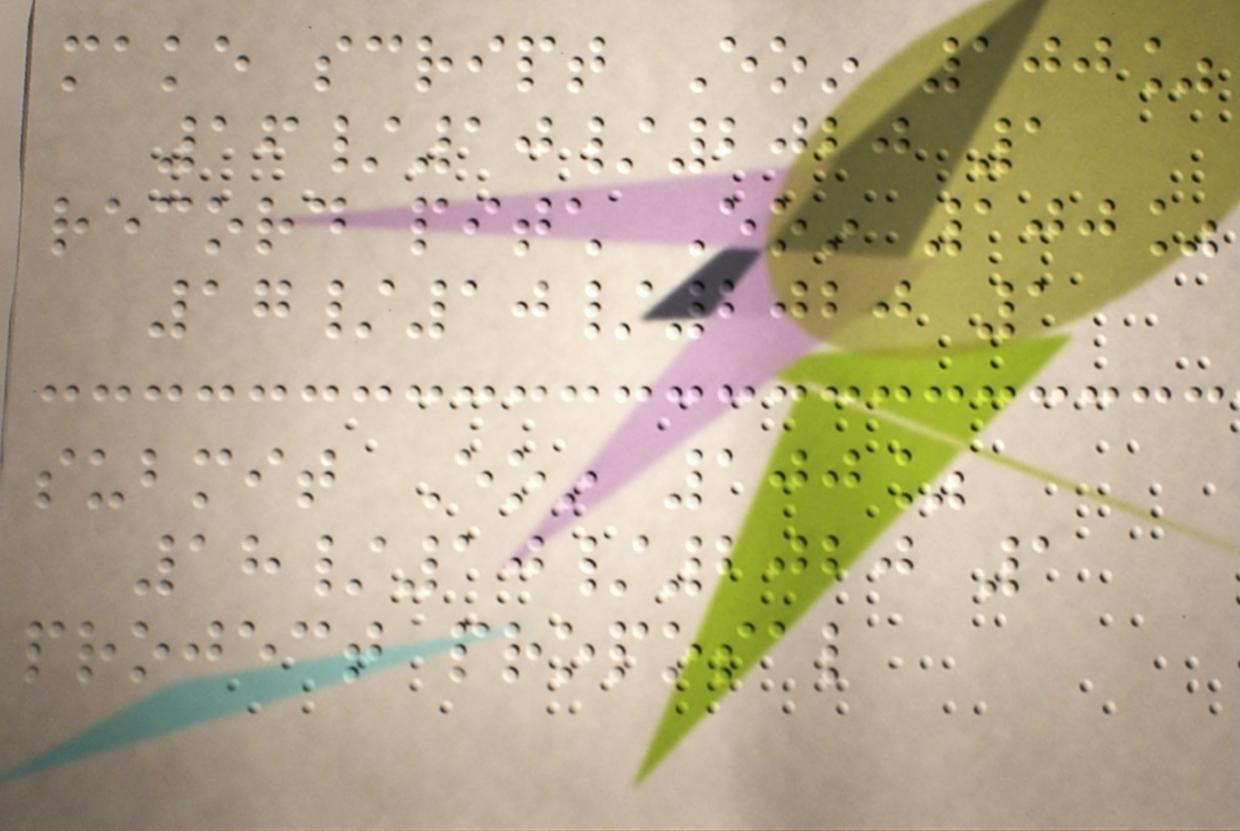make script Eoin 100%
16/10/2020 1
record pitch Eoin 100%
17/10/2020 1
submit Eoin 100%
18/10/2020 1
project proposal
